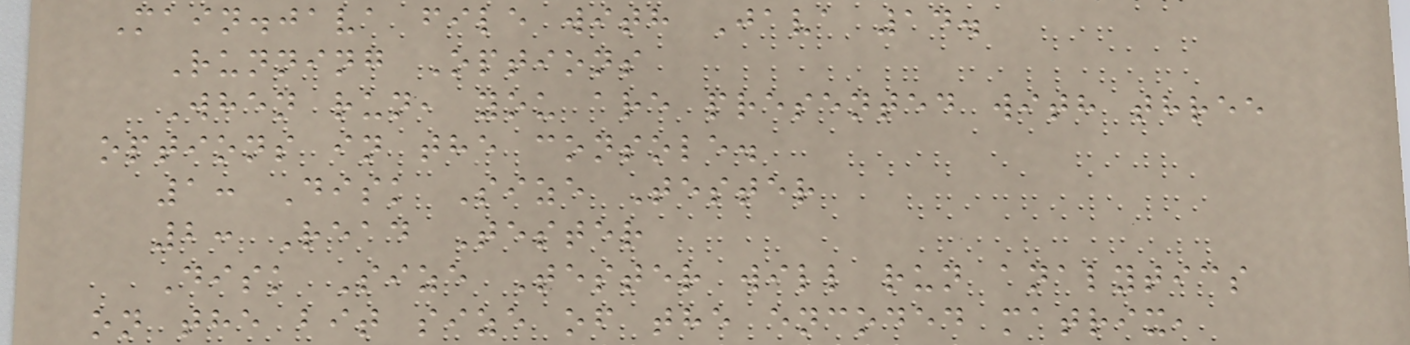Main.java file with Java 14.
Running Options
When run, you are presented with three
options in the console.
1: Disk Size Tester
2: Read Tester
Disk Size Tester will run analytics
on the bit size of the encoded matrix,
